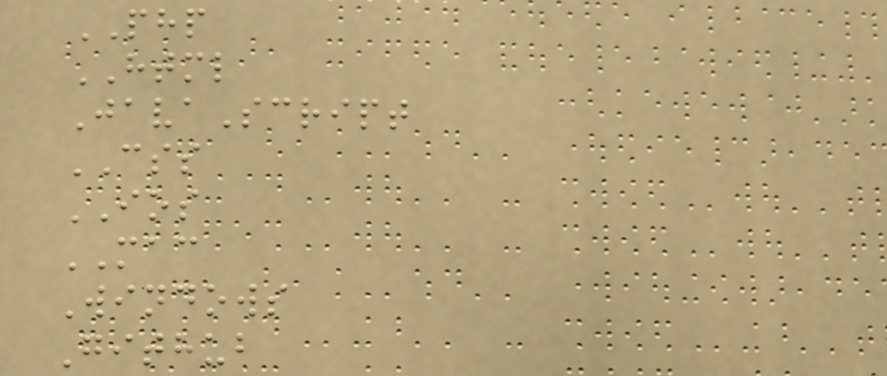PHP
HTML
JavaScript
CSS
IOS
MAC
Windows
Github
